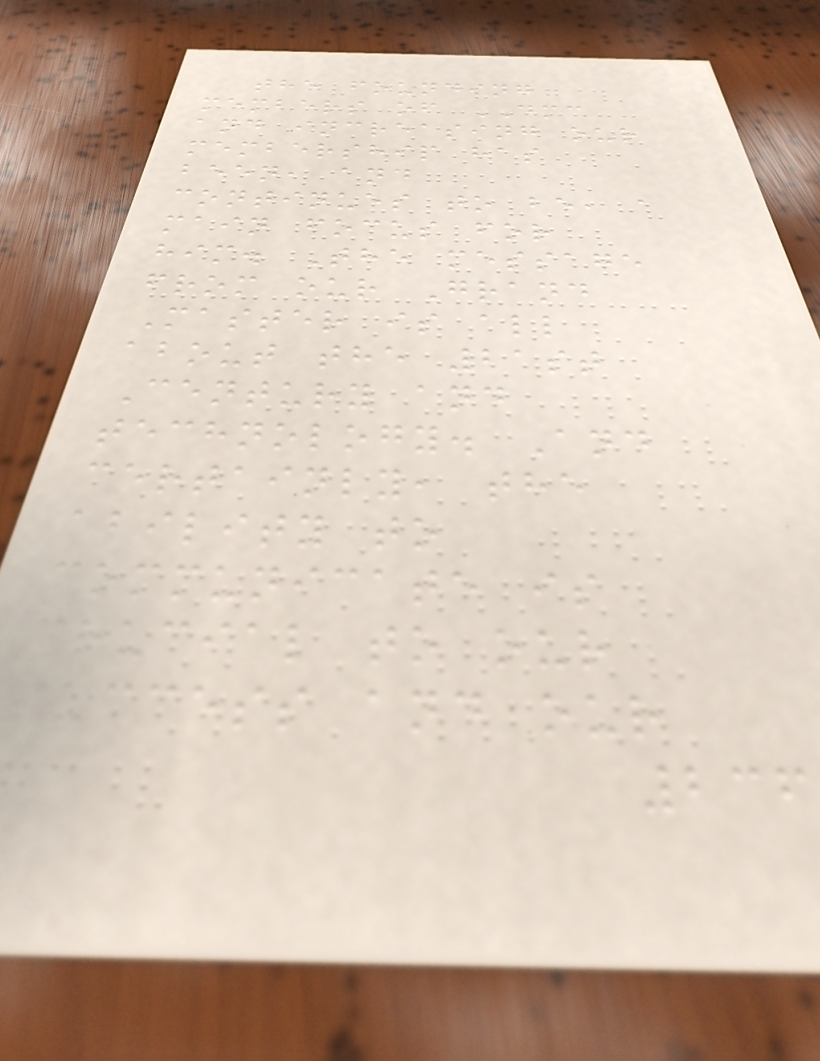the founding
members of DMC
and increasing our
membership has
been, and
continues to be, a
main focus for
him. The message
from our Grand
Master is all
about the 21st
Century and
technology. And
certainly, the
ability to
communicate is
crucial to our
success and our
236
